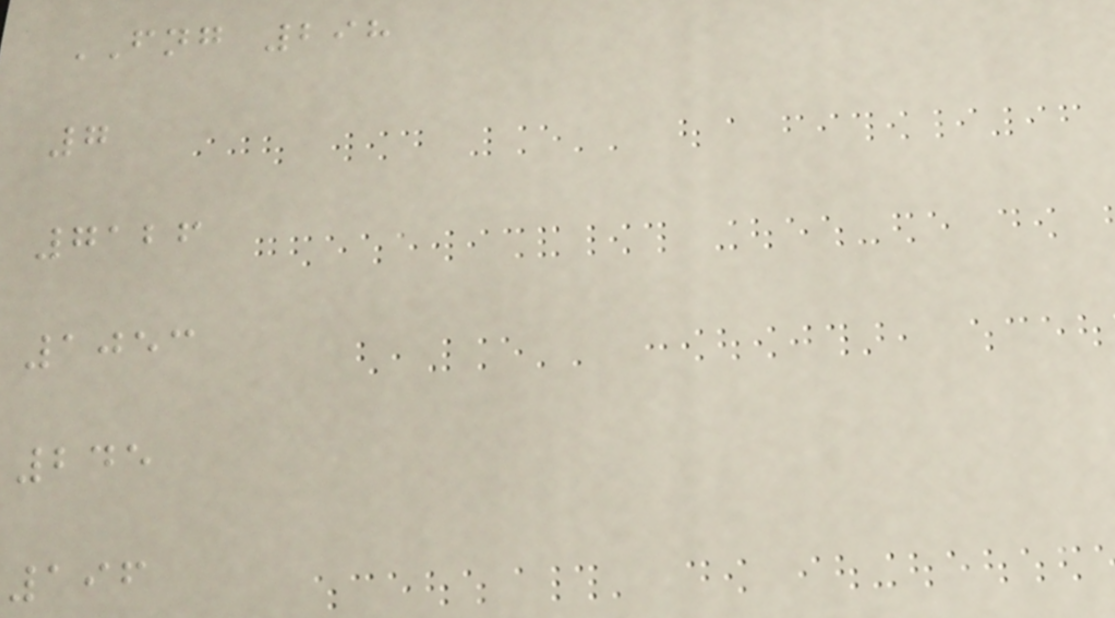FNG 298
7
7126
1053
245
196
